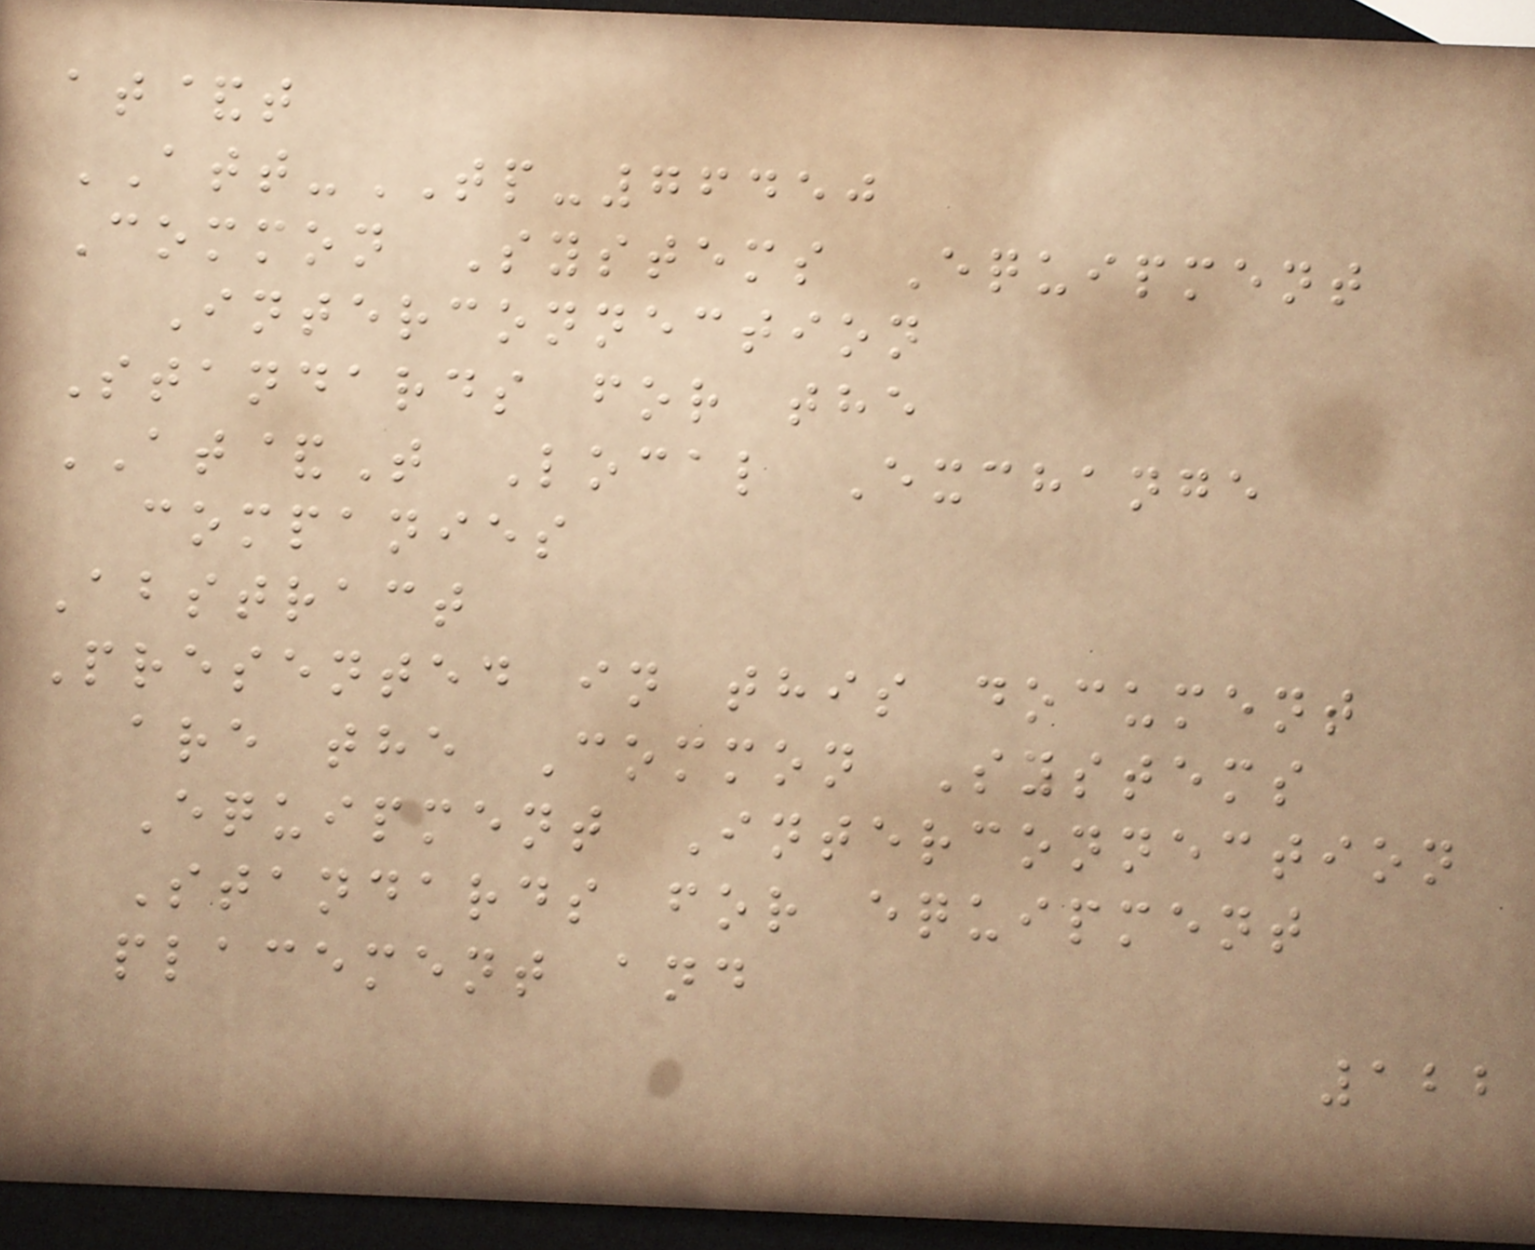at&t
ATT-TP-76450
Common Systems Equipment
Interconnection
Standards for the
AT&T Local Exchange
companies
Abstract
Presented in this document
are the Common Systems
Equipment Interconnection
Standards for equipment
placement and
122
